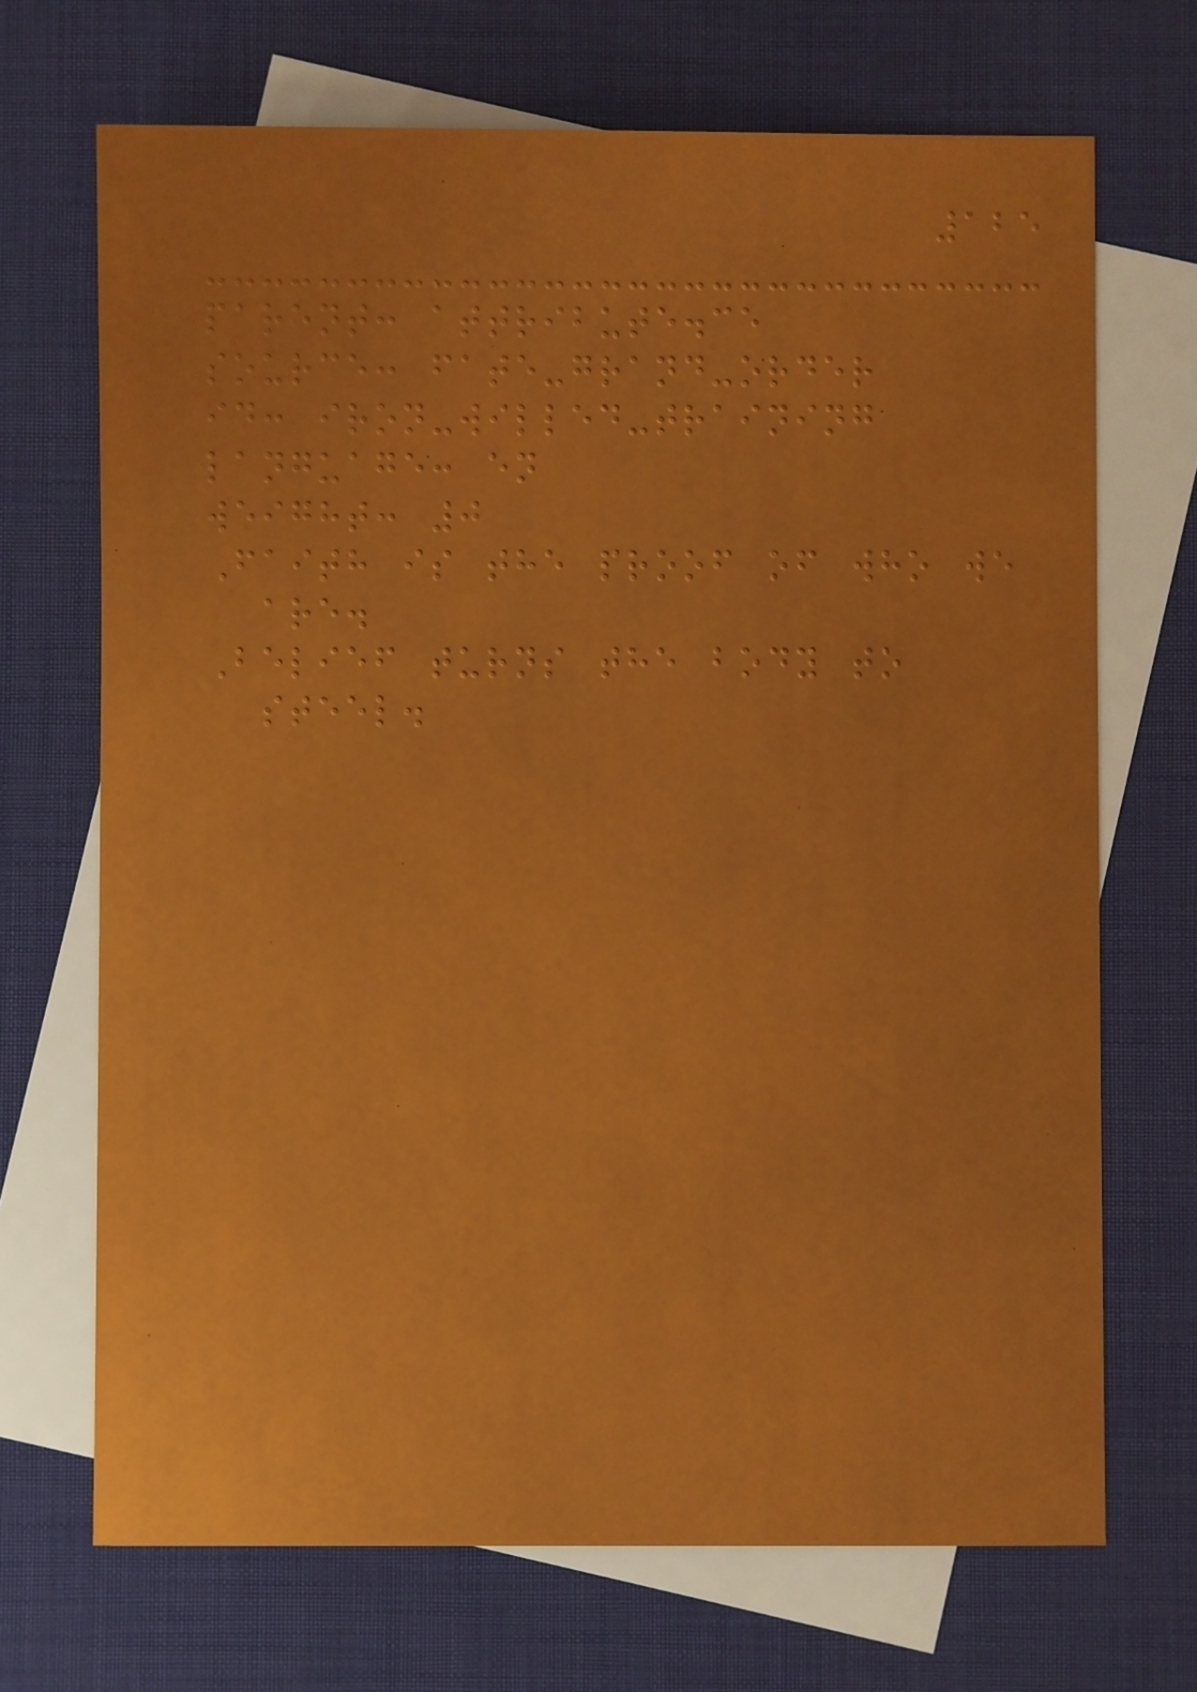125
parent: attribute.ce
source: fate-grand-order
id: iron-willed-training
language: en
weight: 0
Faith is the proof of who we
are.
Belief turns the body to
steel.
